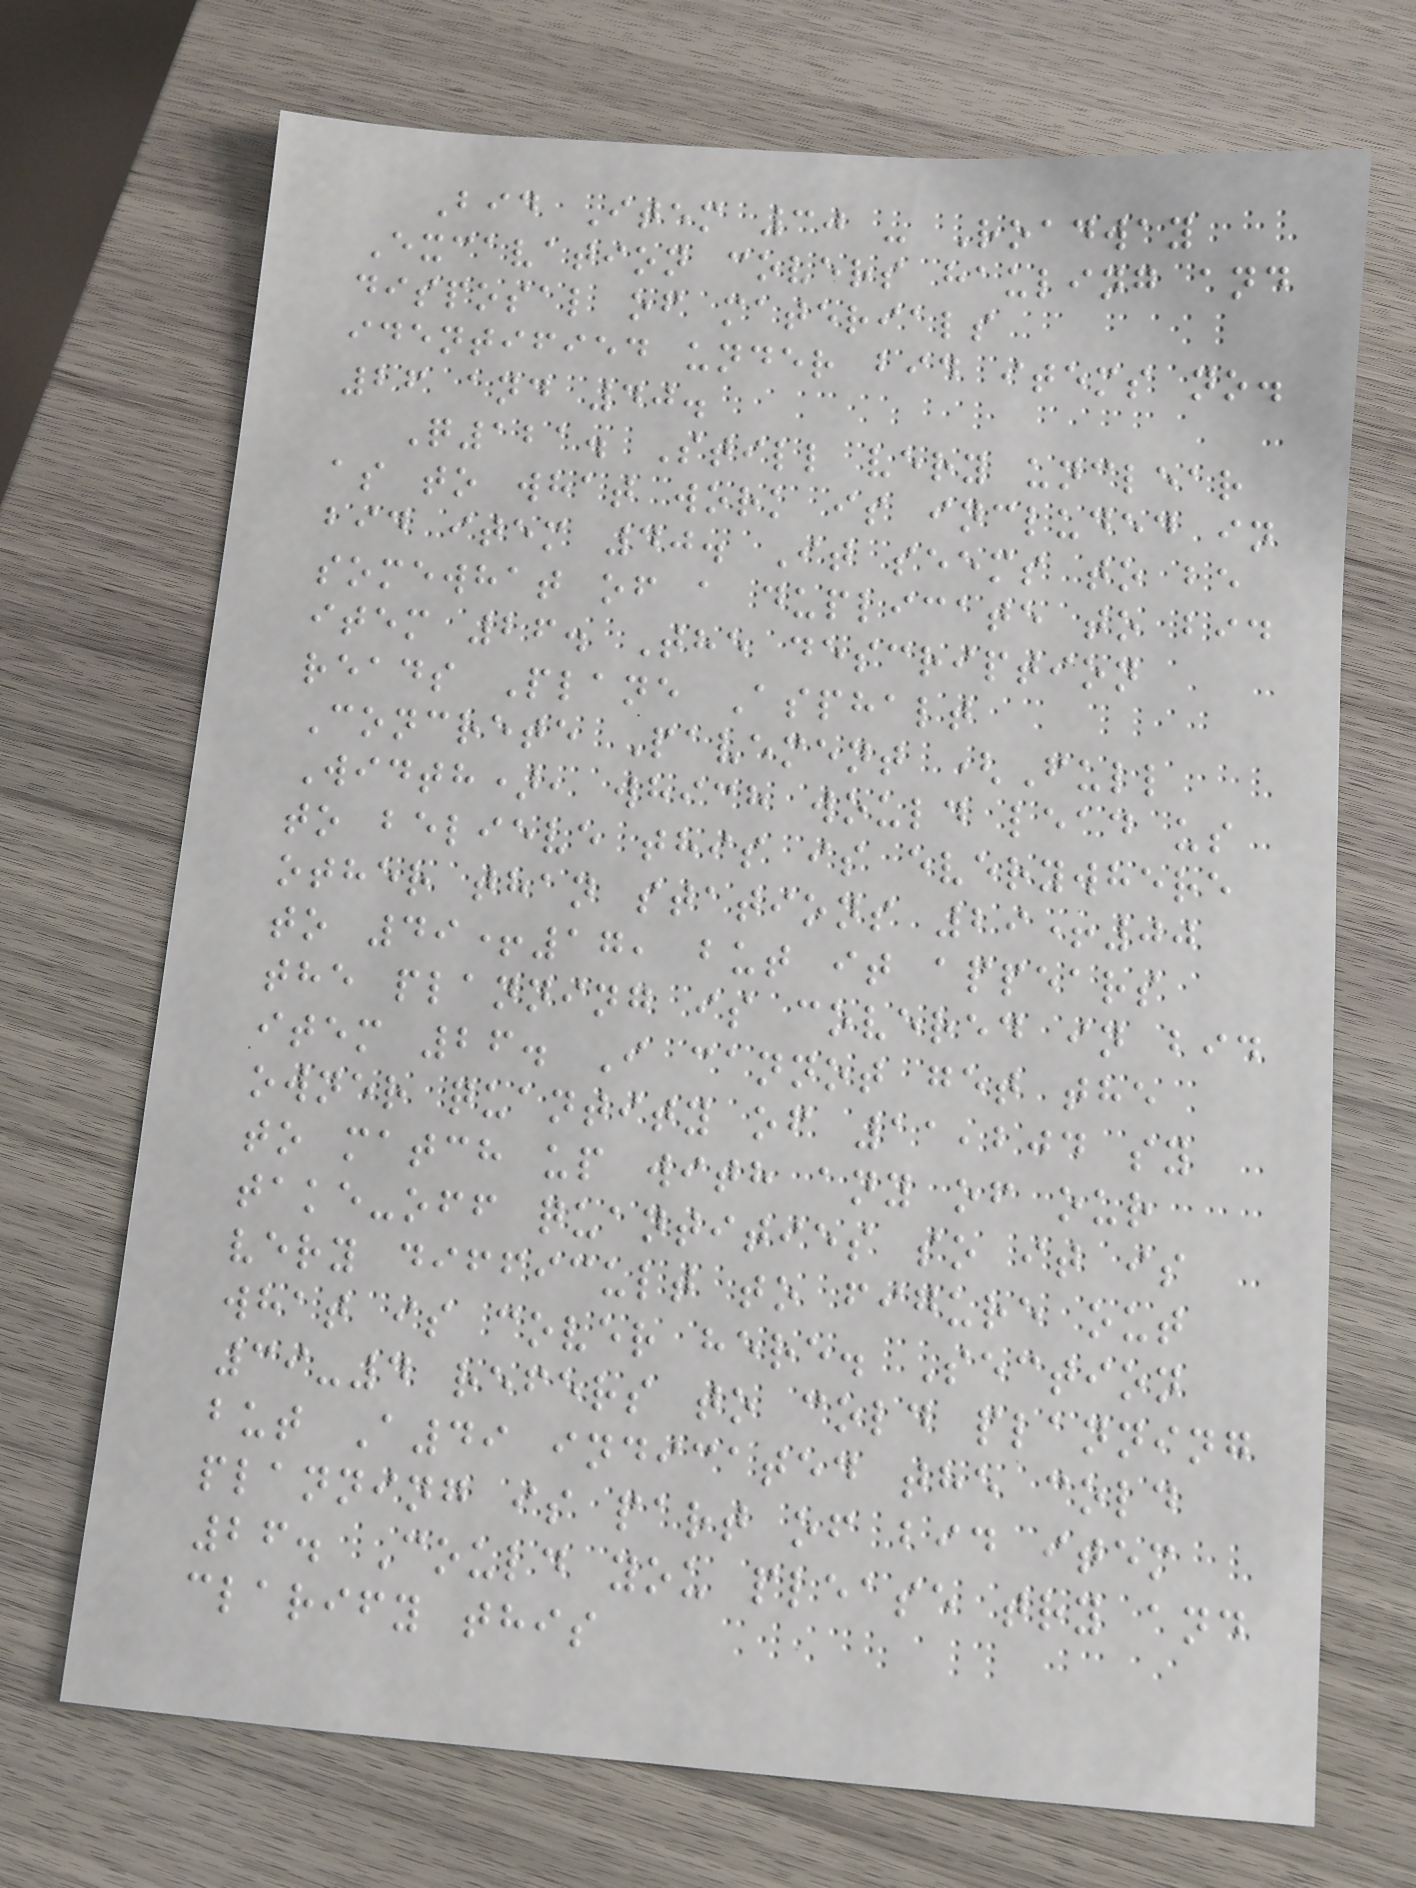Bid Item 30 - Roadway
Excavation covers hauling and
disposal of materials
identified under bid items no.
26 and 40.
Q121. Still very unclear
as to what work is included in
bid item 40. It seems to be
somewhat of a duplicate to bid
item 26. The description
reads Plane Asphalt
Concrete Pavement (Full
Width), which would lead us
to believe this is everywhere
other than stations 29+00
to 49+17, but it appears
the planning is covered in bid
item 26. I cannot get the
owner quantity of 11,204 sy
to match up with any of our
take-off quantities so it is
very difficult to figure out
what is cover here. Section
39-4 refers to cold planning
but A49 indicated the cold
planning is part of bid item
26. Could you please try and
clarify this
